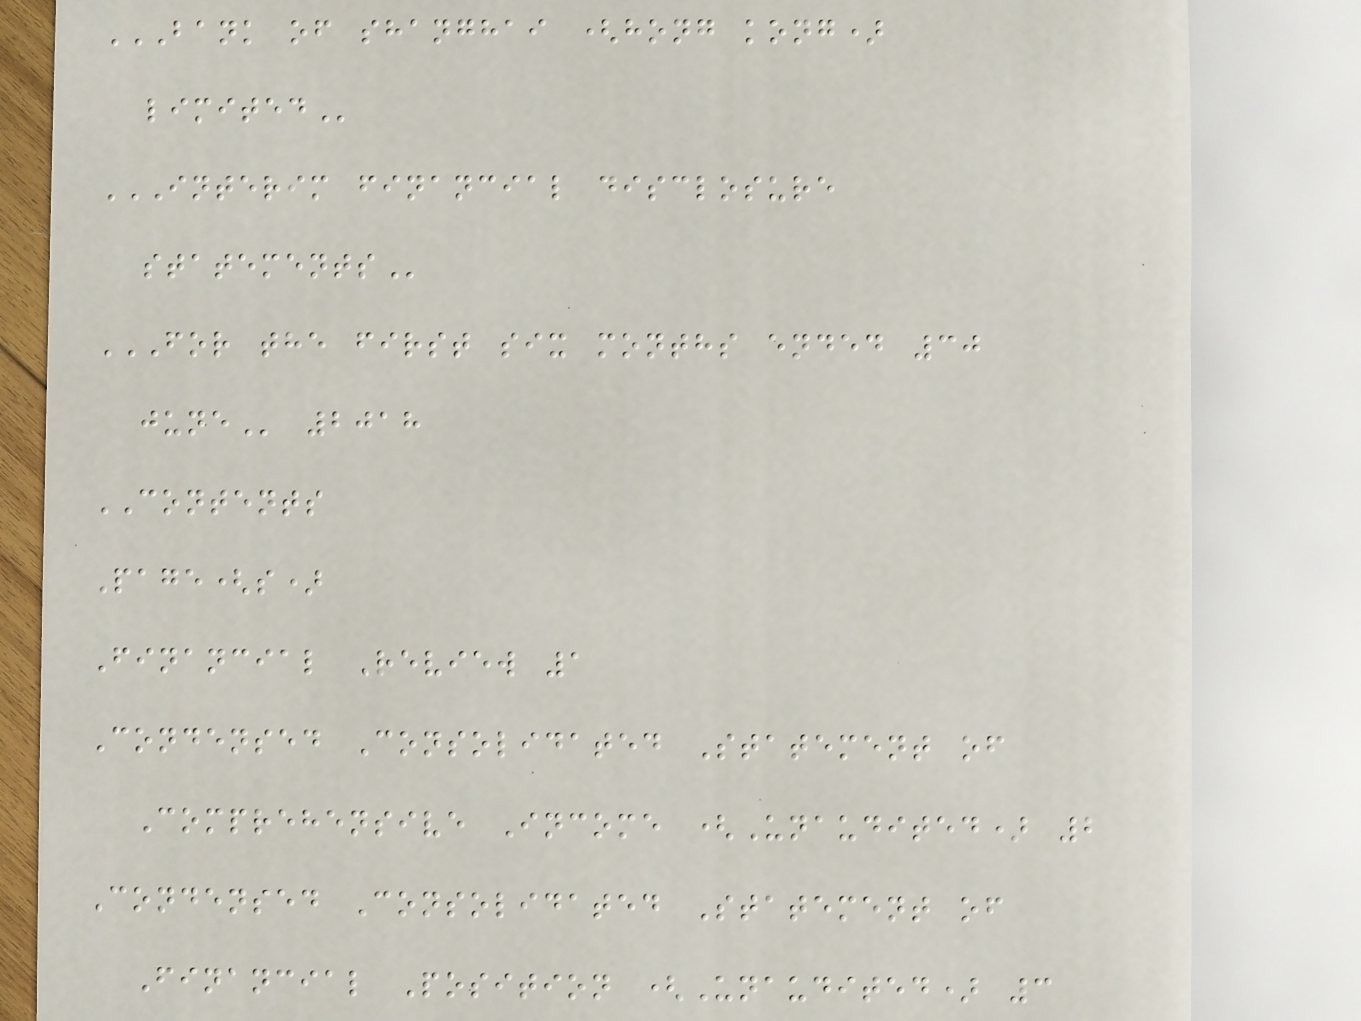BANK OF SHANGHAI (HONG KONG)
LIMITED
INTERIM FINANCIAL DISCLOSURE
STATEMENTS
FOR THE FIRST SIX MONTHS ENDED 30
JUNE 2018
CONTENTS
Page(s)
Financial Review 1
Condensed Consolidated Statement of
Comprehensive Income (Unaudited) 2
Condensed Consolidated Statement of
Financial Position (Unaudited) 3
